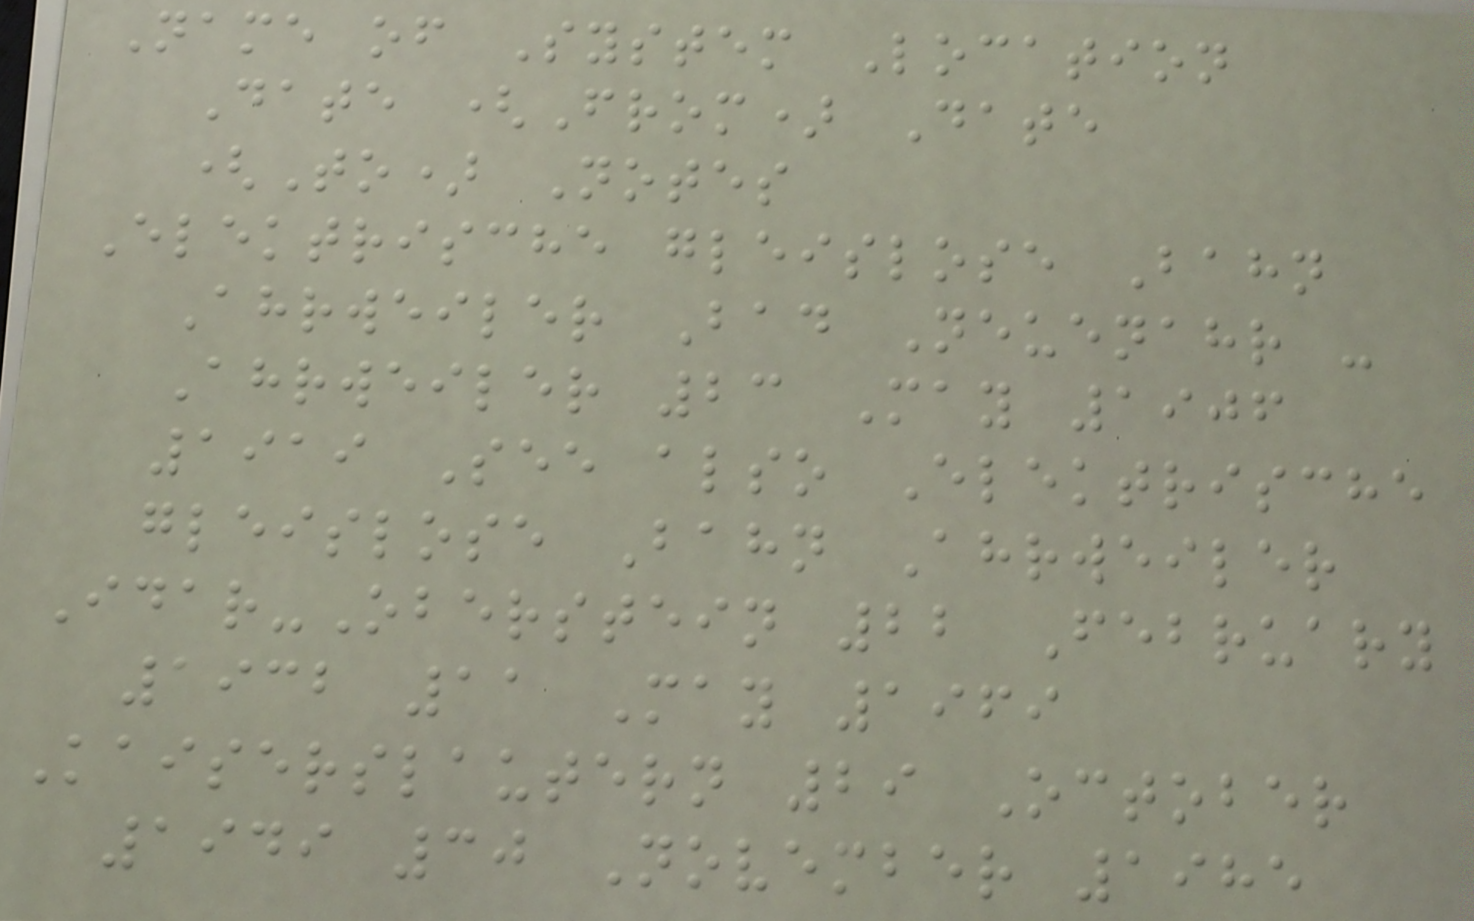Name of System Location
Date (From) Date
(To) Notes
Elektrische gleislose Bahn
Ahrweiler Bad Neuenahr -
Ahrweiler 23 May 1906
1919 See also Elektrische
gleislose Bahn Ahrweiler
Idar-Oberstein 22 February
1932 11 May 1969
Kaiserslautern 29 October
1949 30 November 1985
